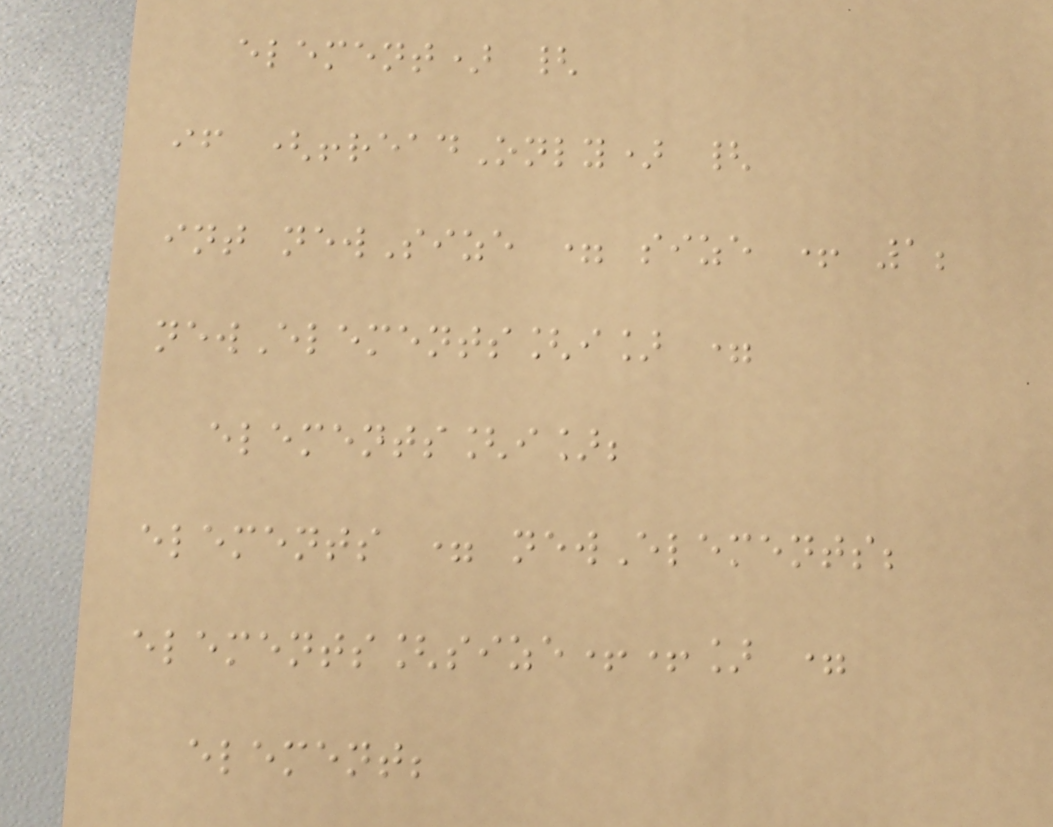element) {
if (!readOnly) {
int newSize = size + 1;
newElements[i] =
elements[i];
elements = newElements;
elements[size++] =
element;
